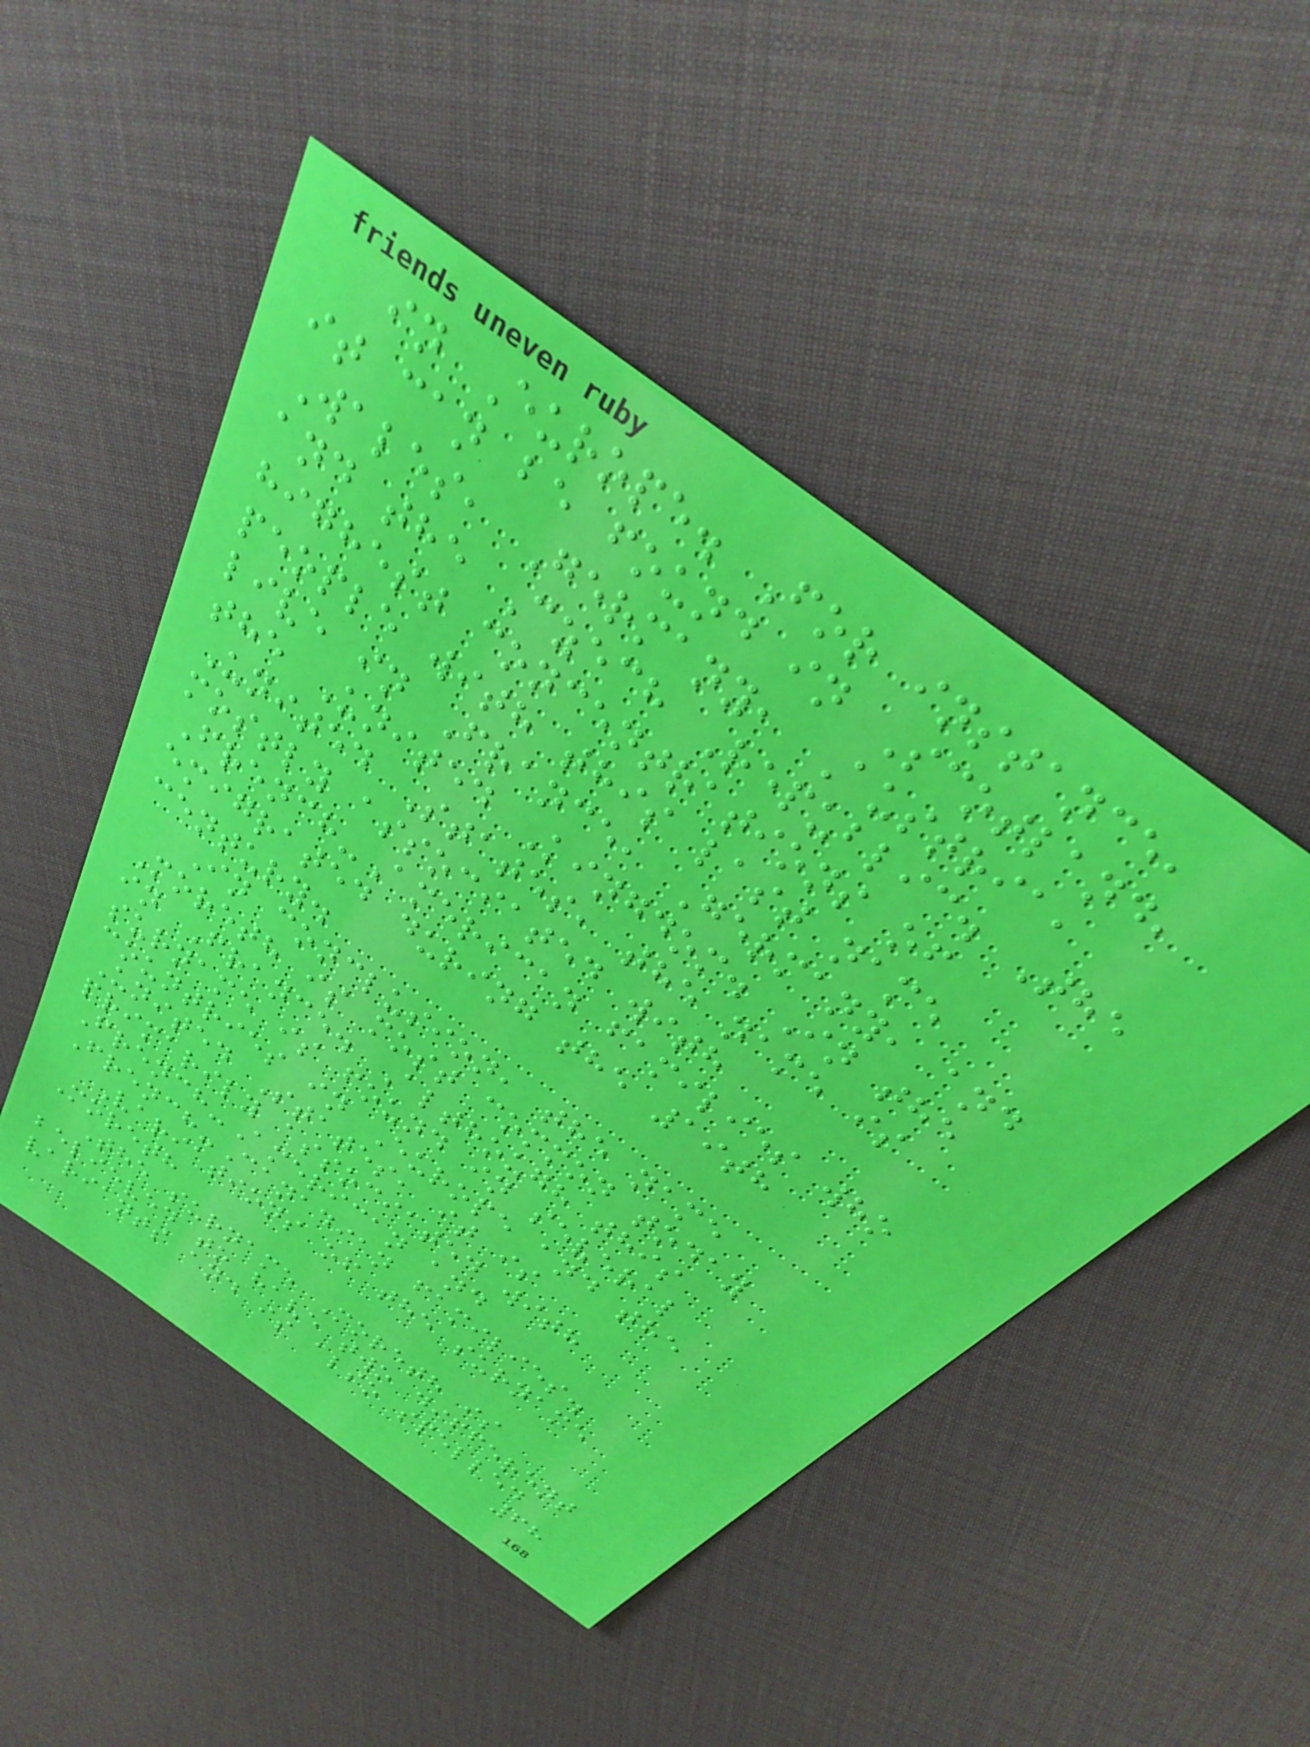in Europe. For instance,
it can be found in Scotland,
Wales, Germany, Austria,
and the Czech Republic. The
highest concentrations of
people with this last name
live in France, Germany, and
the United Kingdom. In the
United States, the name is
mostly associated with
French-American families who
emigrated during the 19th
century.
In conclusion, the name
Moreth is most common today
in France. Although this
surname is found in several
countries in Europe and the
United States, it is
primarily associated with
French-American and
French-Canadian families.
Variations of the surname
Moreth
The surname Moreth is
believed to have two different
variants and is also spelled
68
